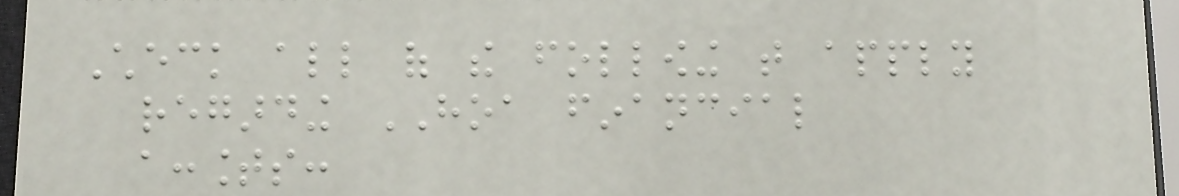Check all of the following that apply
regarding HOA financial
accounts:
